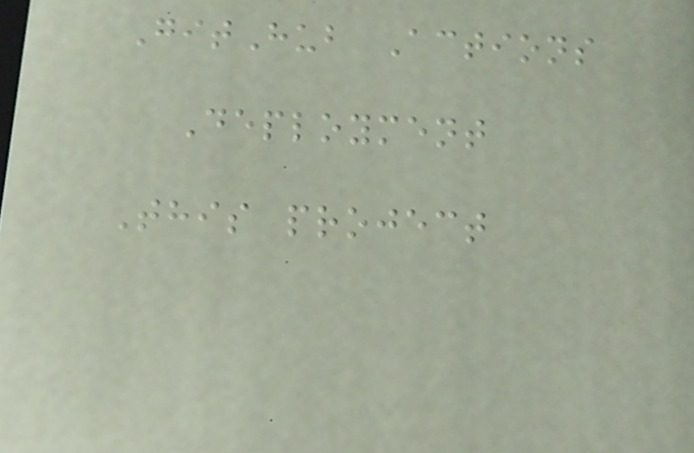GitHub Actions
Deployment
This project
